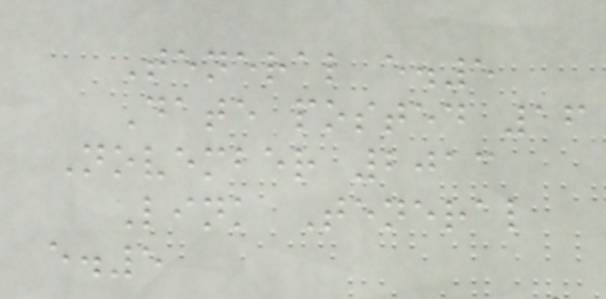Teneral e.5
Date posted 16
November 2013
Link Teneral
e.5
